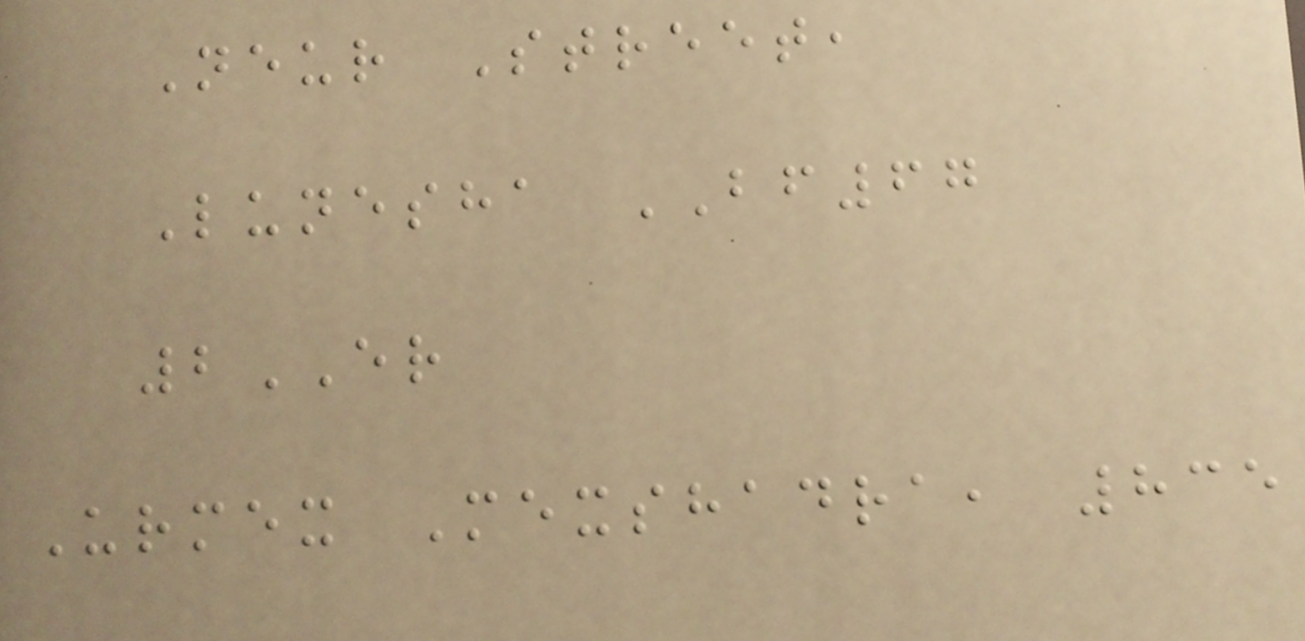Neur Street,
Lunesha BF67
2ER
Urmex Mexshadra, 835
